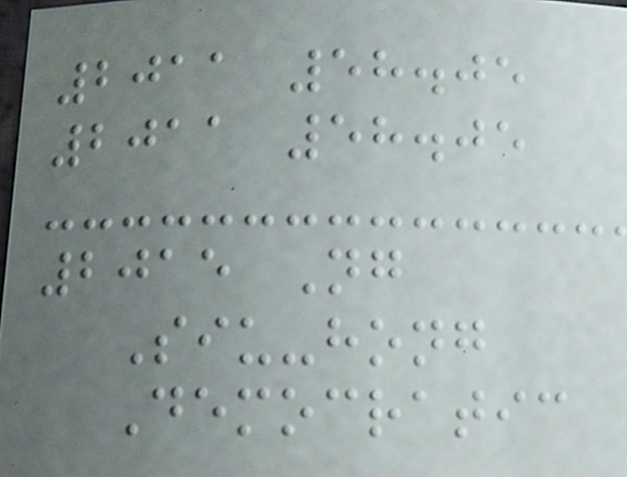2011 58.05
2011 58.05
2015 Ng
Siu-hong
Democratic
